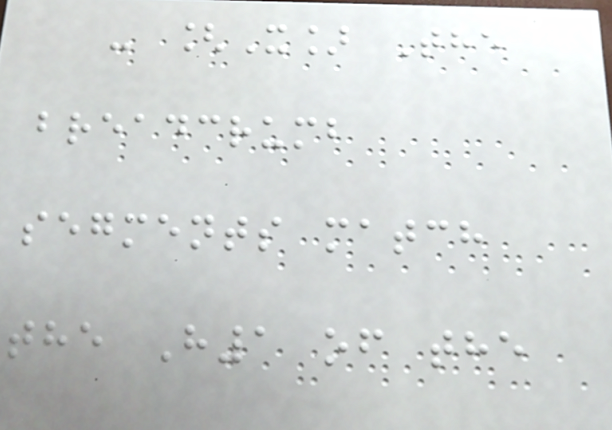- [X] The
breadcrumb
segments match
the H1 of the
